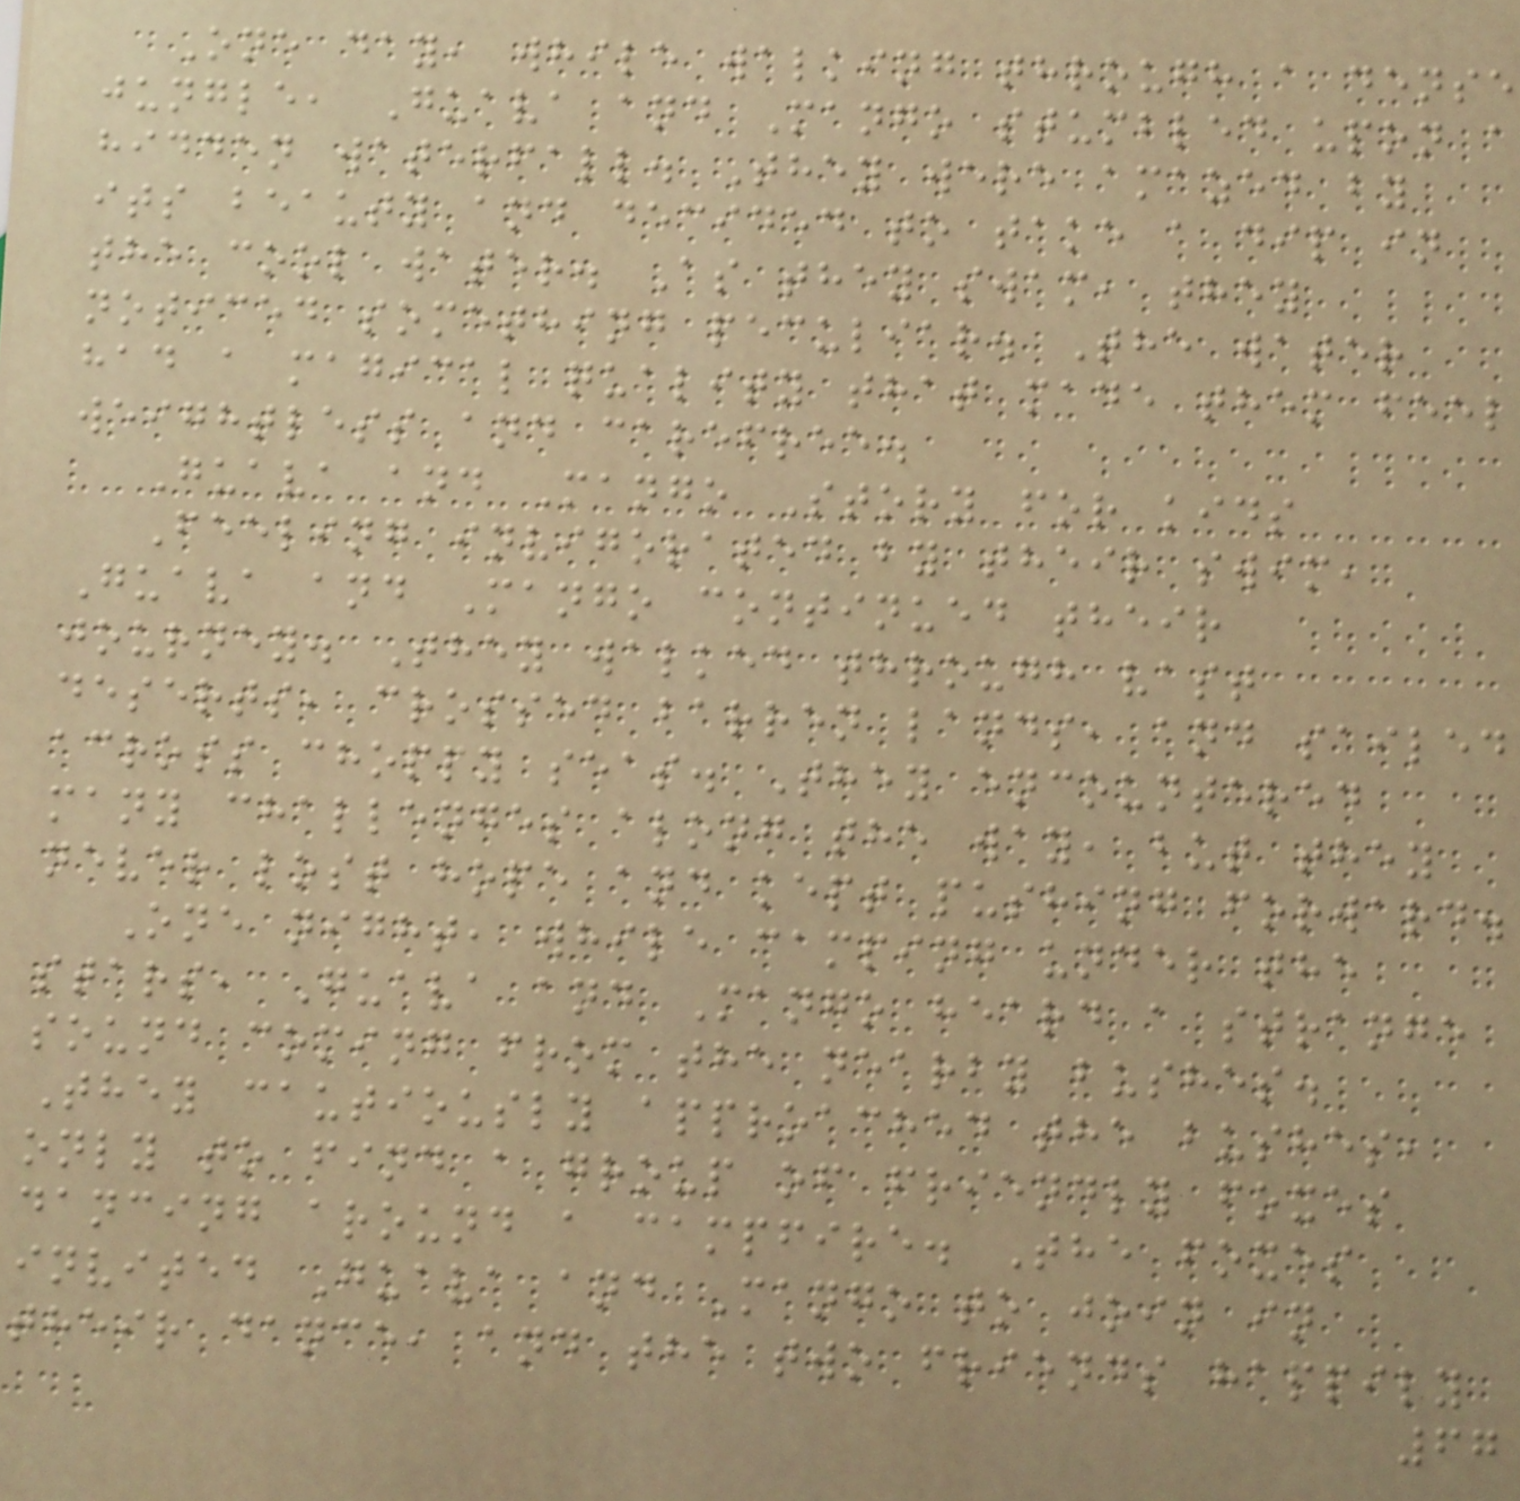One day, while walking through a dense
jungle, Guava and Mango stumbled upon a
hidden waterfall. They were amazed by
its beauty and decided to take a dip in
the cool water. As they swam, they
noticed something peculiar. The water
had a magical quality that made them feel
weightless and carefree.
Guava and Mango Story for kids
Feeling invigorated by their swim,
Guava and Mango continued their
journey. They walked through vast
deserts, crossed barren lands, and sailed
across choppy seas. They encountered
many challenges along the way, but they
never lost hope and kept pushing forward.
One night, while camping under the
stars, Guava and Mango heard a strange
sound coming from the nearby bushes.
They cautiously approached the bushes,
only to find a group of friendly foxes
dancing around a campfire. The foxes
invited Guava and Mango to join in
their dance, and the two friends happily
67
